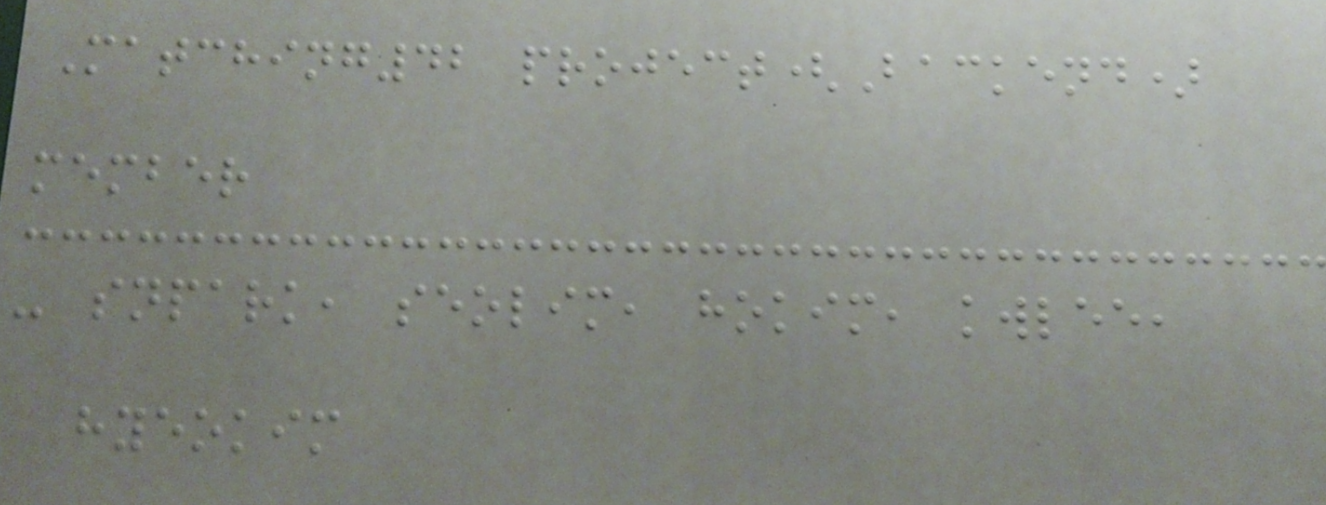Matching42 project(Backend)
member
- snpark, seolim, hokim, kwlee,
hyeokim
